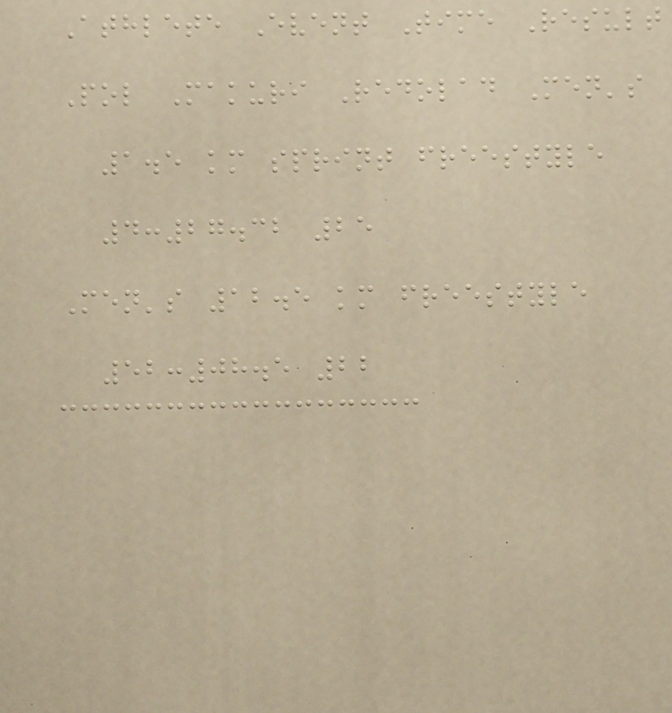Athlete Event Time Result
Pol Makuri Redolad Men's
1.5 km sprint freestyle
4:27.32 25
Men's 12.5 km freestyle
52:08.5 22
